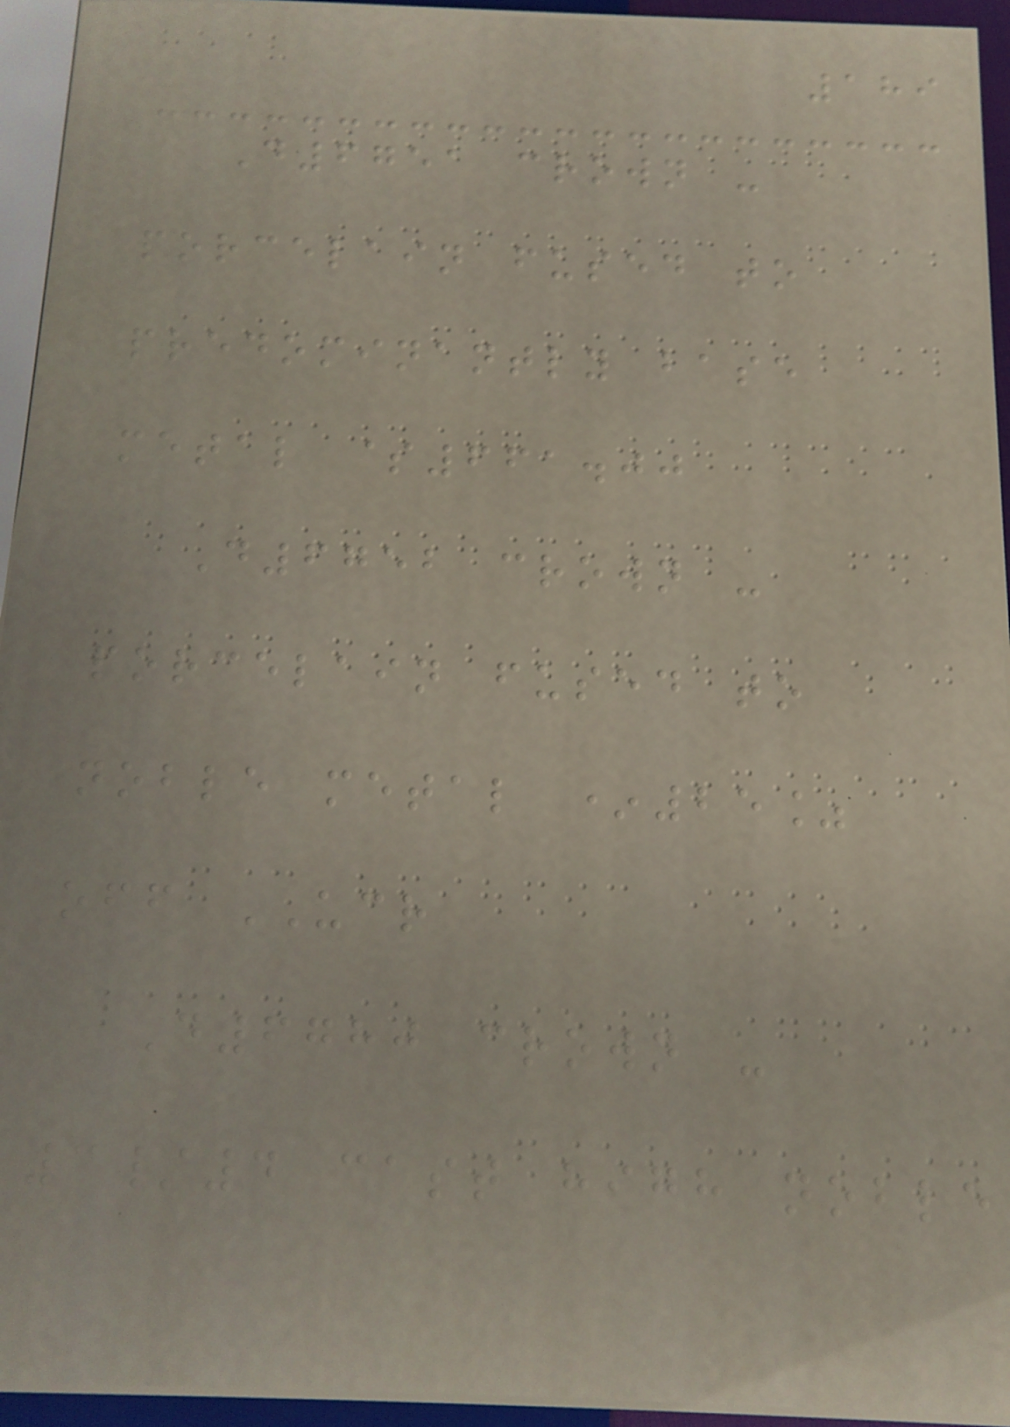189
D6751 crown -
porcelain fused to
predominantly base
metal $661.00
D6752 crown -
porcelain fused to
noble metal *25%
off UCR
D6780 crown -
3/4 cast high noble
